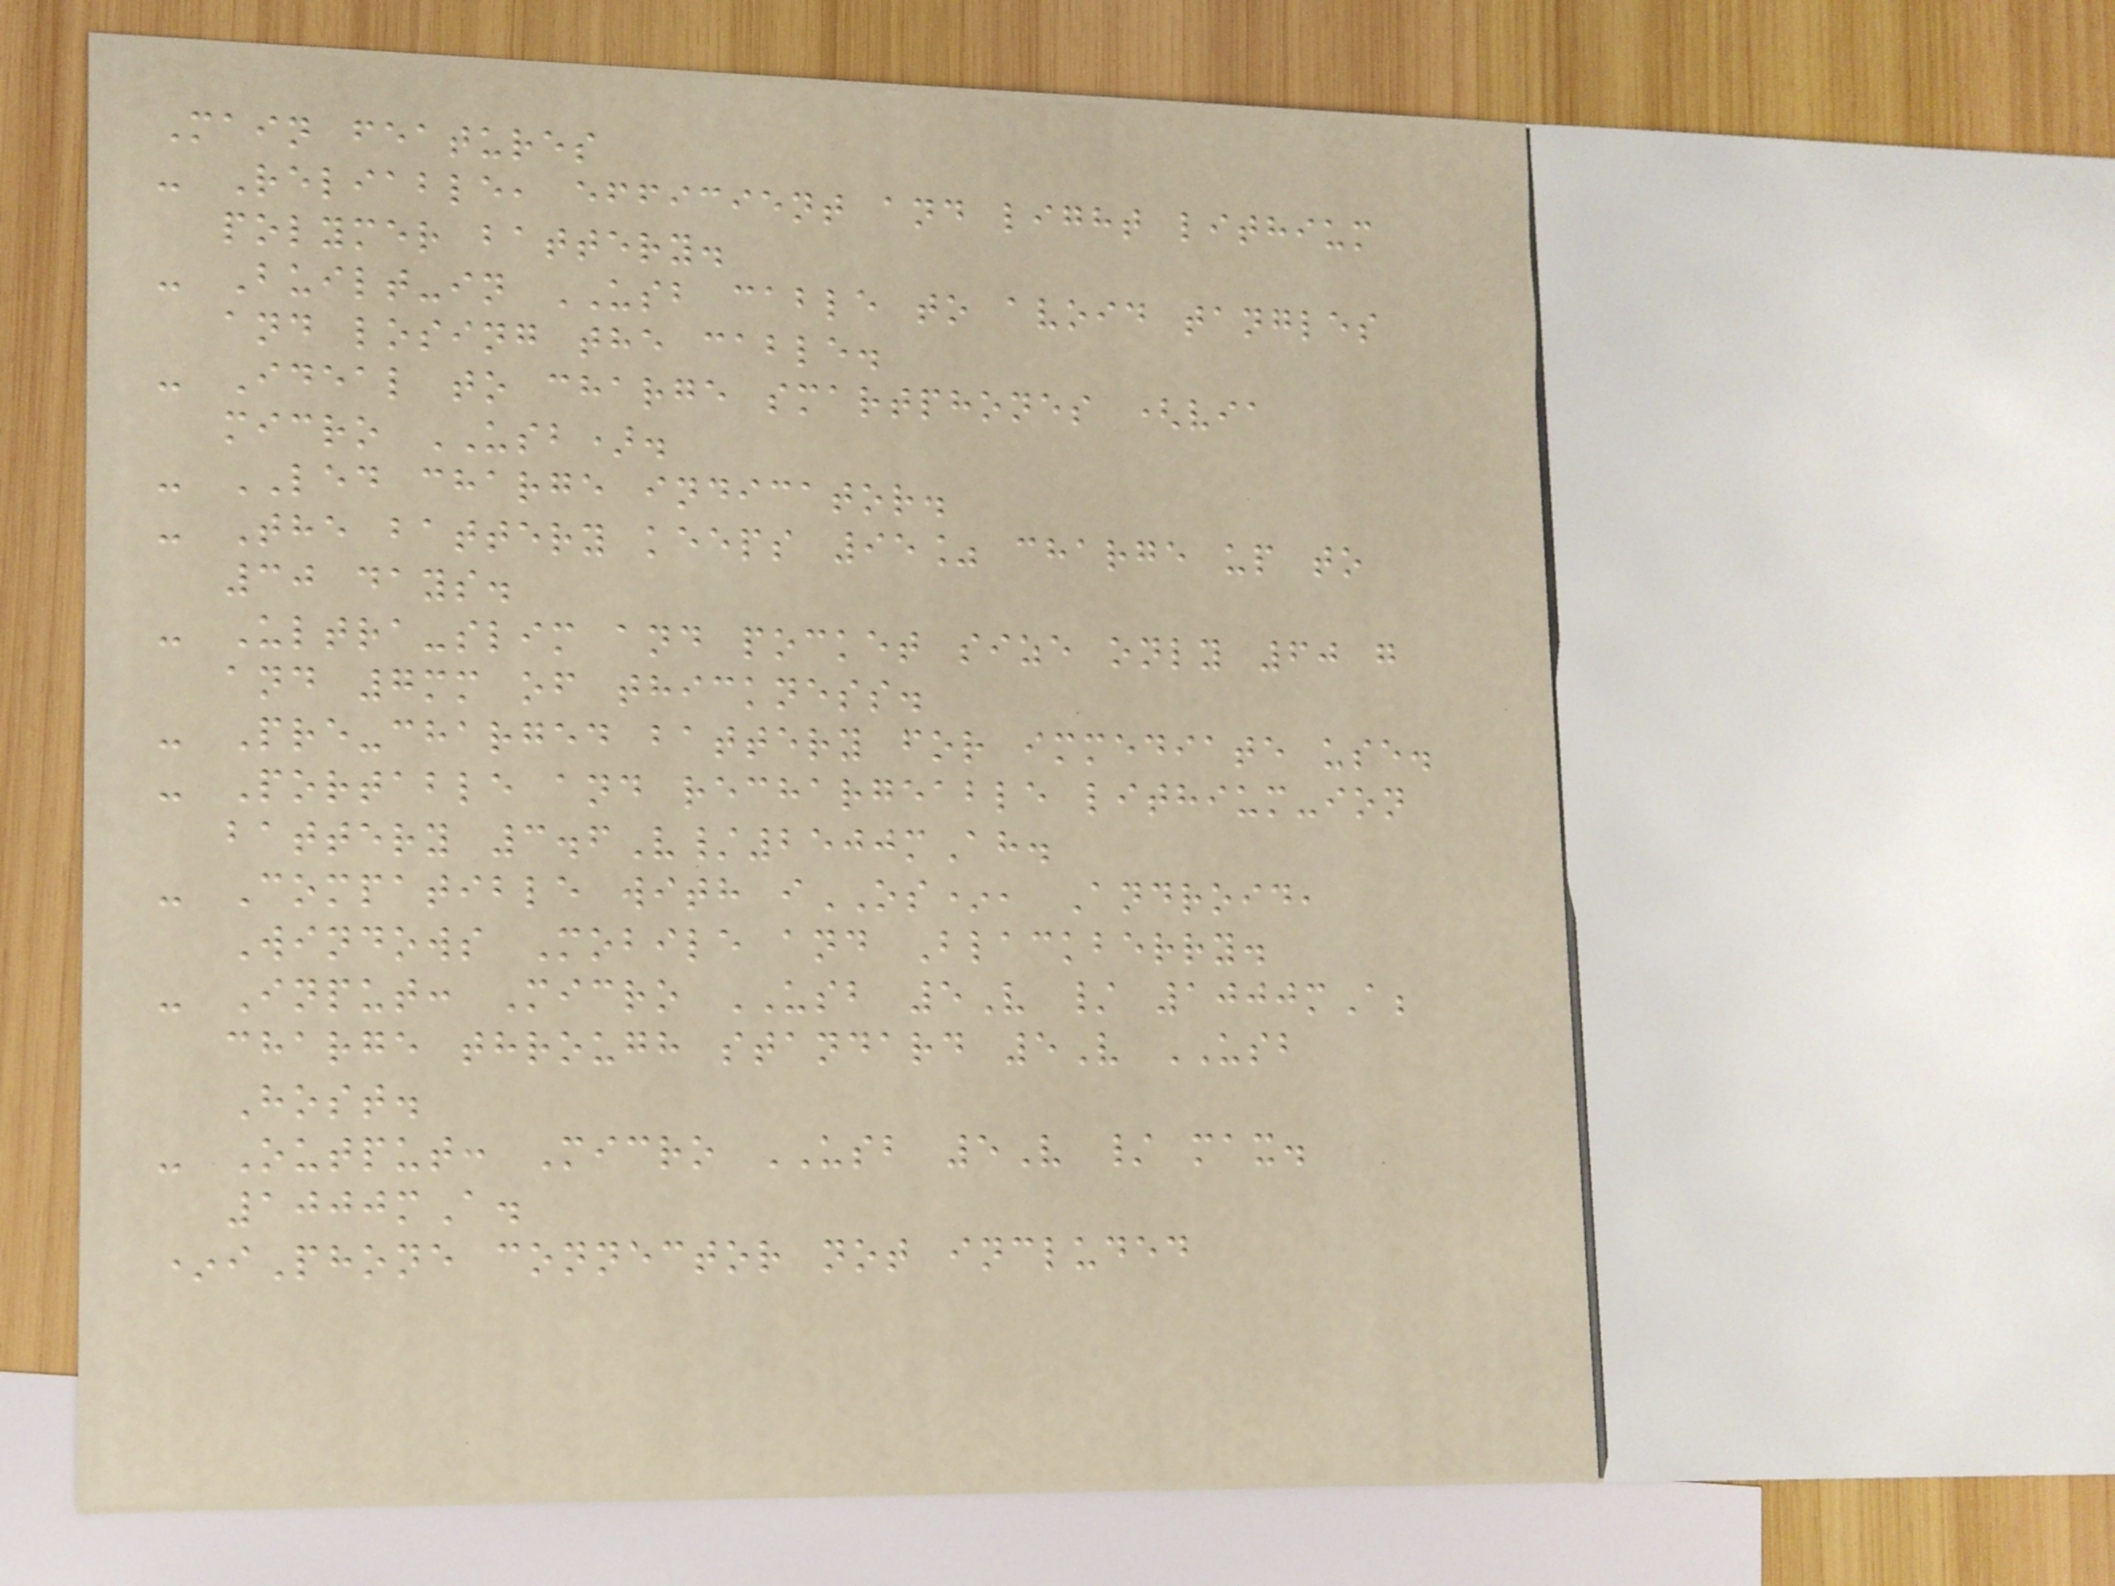Main features
- Reliable, efficient and light lithium
polymer battery.
- Built-in USB cable to avoid tangles
and losing the cable.
- Ideal to charge smartphones (via
micro USB).
- LED charge indicator.
- The battery keeps 95% charge up to
30 days.
- Ultra-slim and pocket size only 60 g
and 7mm of thickness.
- Pre-charged battery for immediate use.
- Portable and rechargeable lithium-ion
battery 3.6V/2500mAh.
- Compatible with iOS*, Android,
Windows Mobile and Blackberry.
- Input: Micro USB 5V / 1000mA;
charge through standard 5V USB
Host.
- Output: Micro USB 5V / max.
1000mA.
*iPhone connector not included
